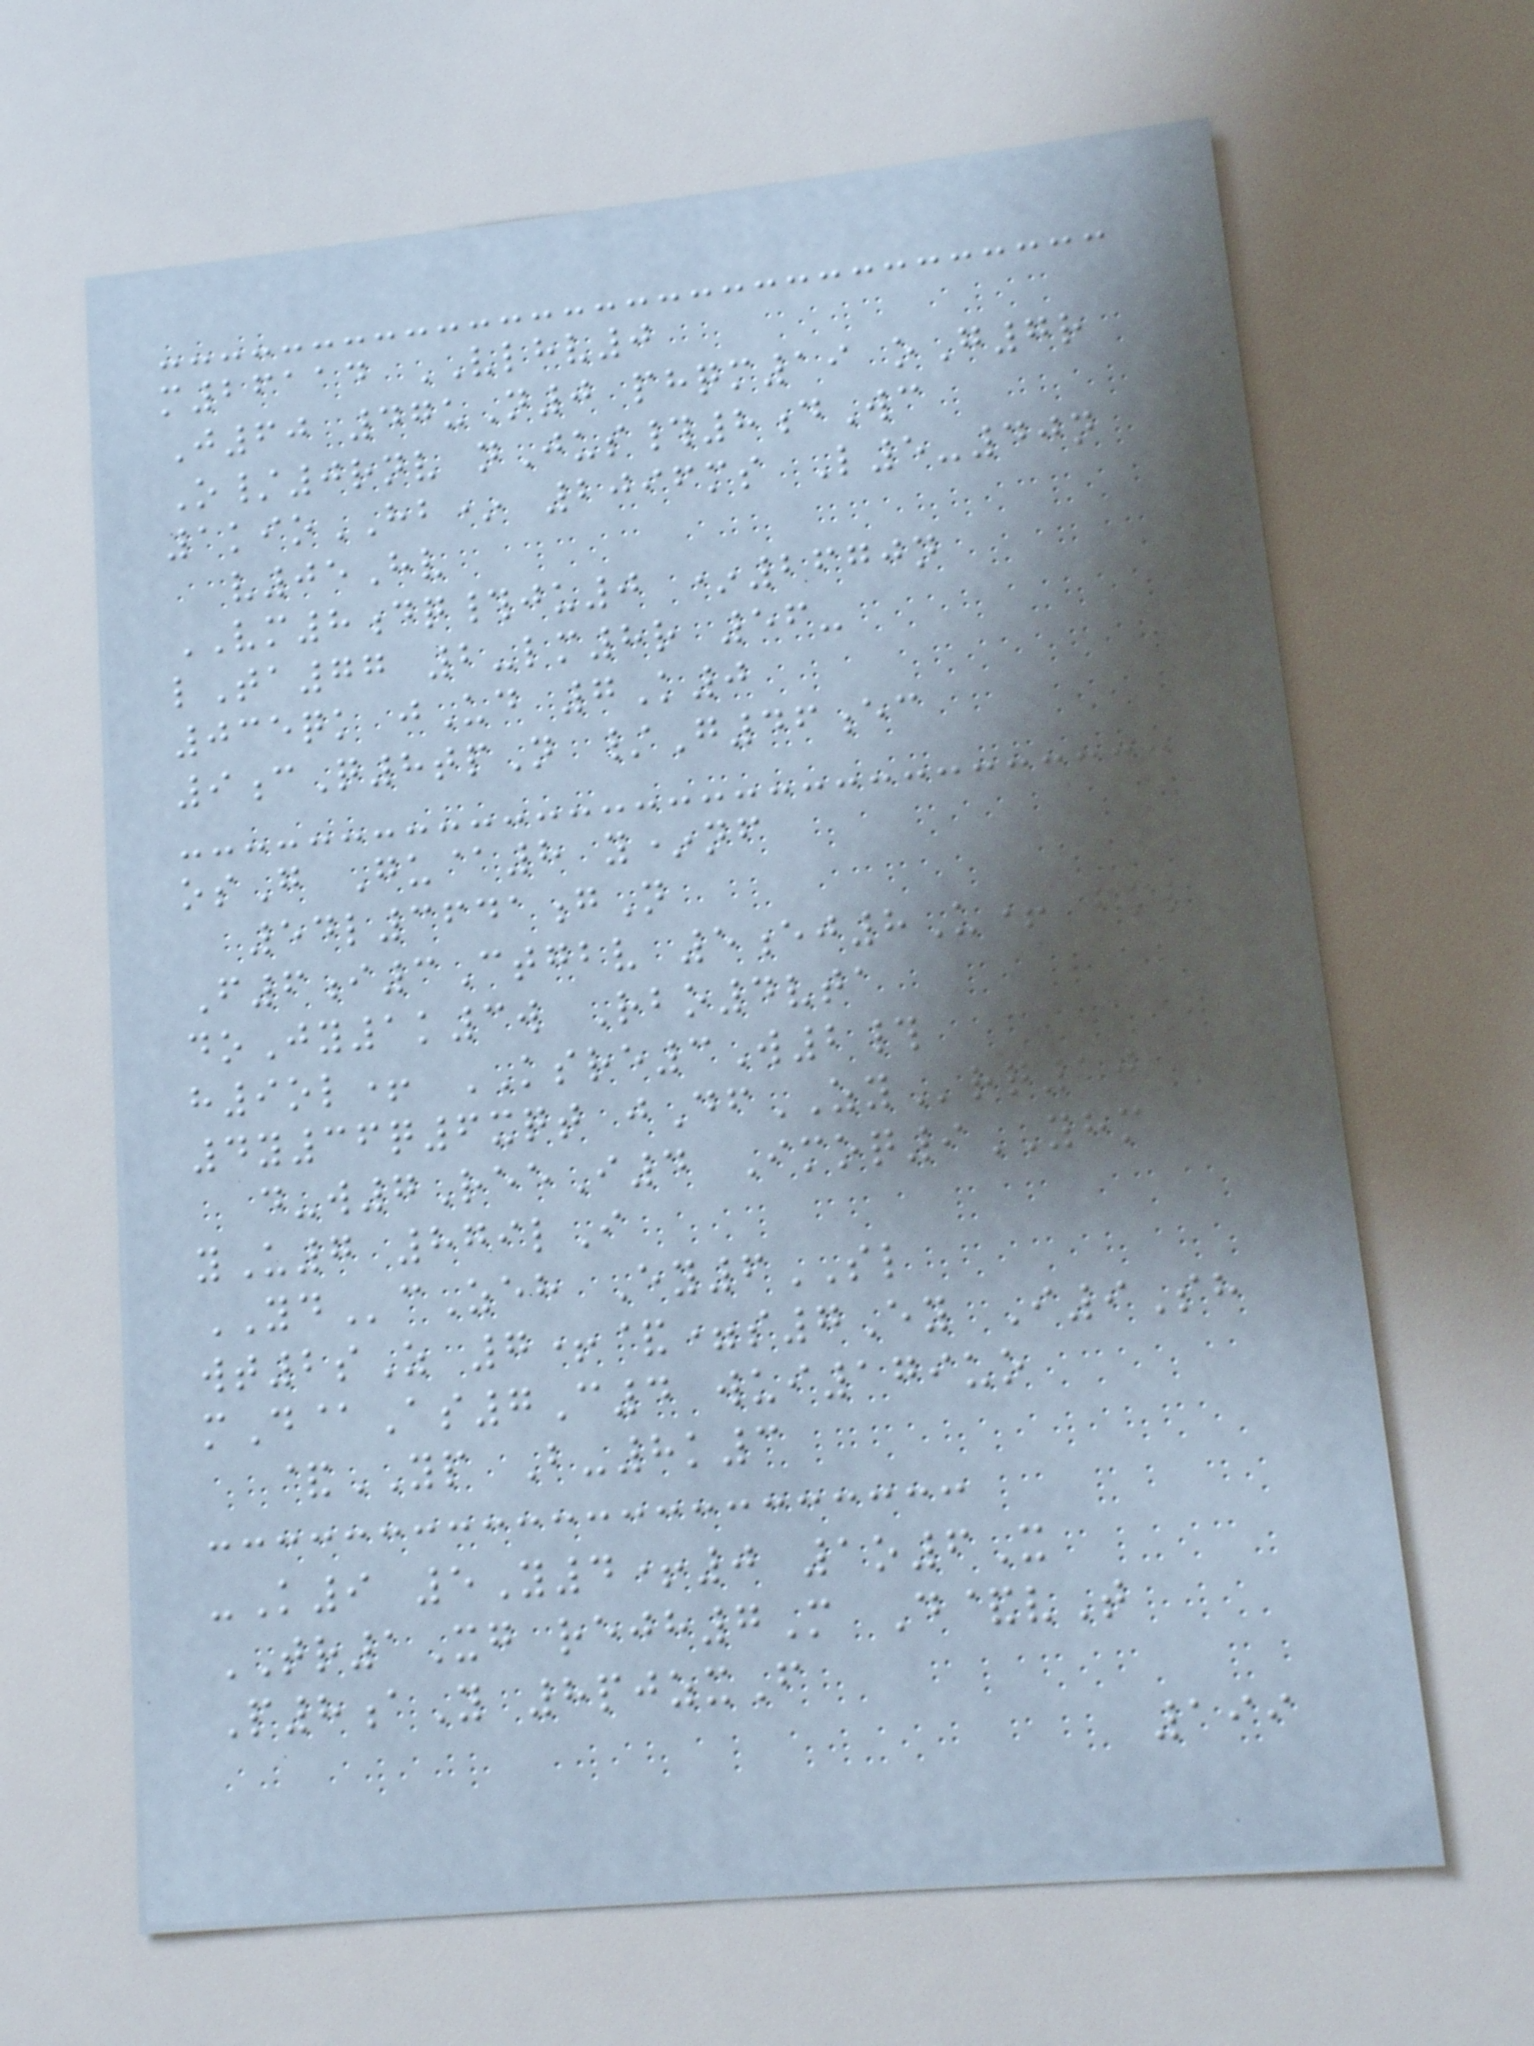m26114 VLHV0
J60 47uN0 phqm19 oG7r
O/0rnv nJus#8dWc
1kioHB* 2096ms L5-40n
v05Hv
VM8dq#ju0 *2670n
lTa77 2-lm8r 56-
035qk jUd 7K0
9cQ8tpN /G46ec
osG Gu@8 y*nf
54l3641gN
F6i3Ctgbv 5ej8U+ fml
doJy1k3w Rbo4vta
h9ol+ KSRE3W2#
4y36q6xqt jDfZYrq10
d-w7ReeI4 Imoq9YHM
yU7 879lI
YDcZeh Ey6SL
wt2sZ 7+&=s7Ey I9Sh
mD@As7C4 wui179uo
&YP B-8k3
-K9 5Y4+0 1o6X
TR1Xg rejh7M D&vT
P8aY 8pjzxF
199
